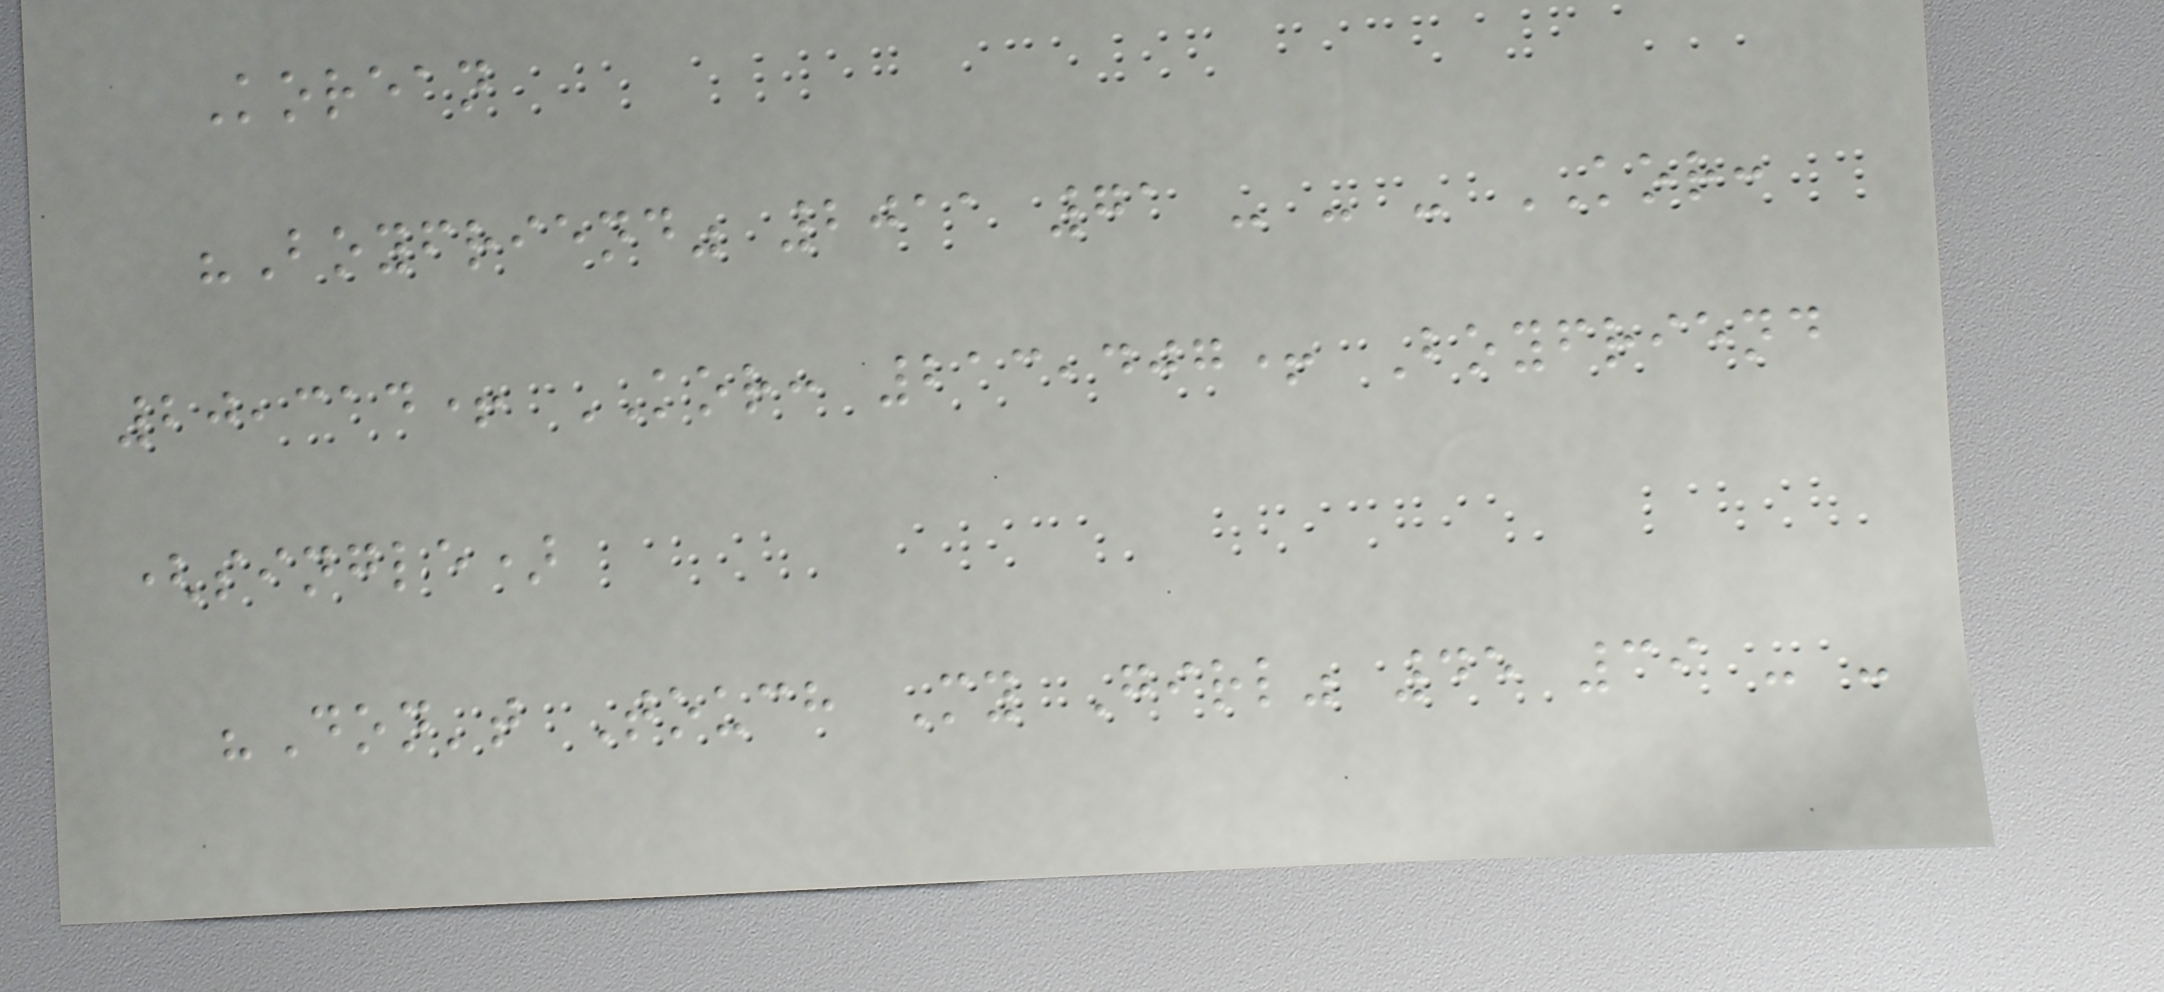Korean
"Boyfriend" 2011 71 - - - KOR:
20,314+ KOR: 213,407+ Boyfriend
(single)
"Don't Touch My Girl" 45 39 - -
